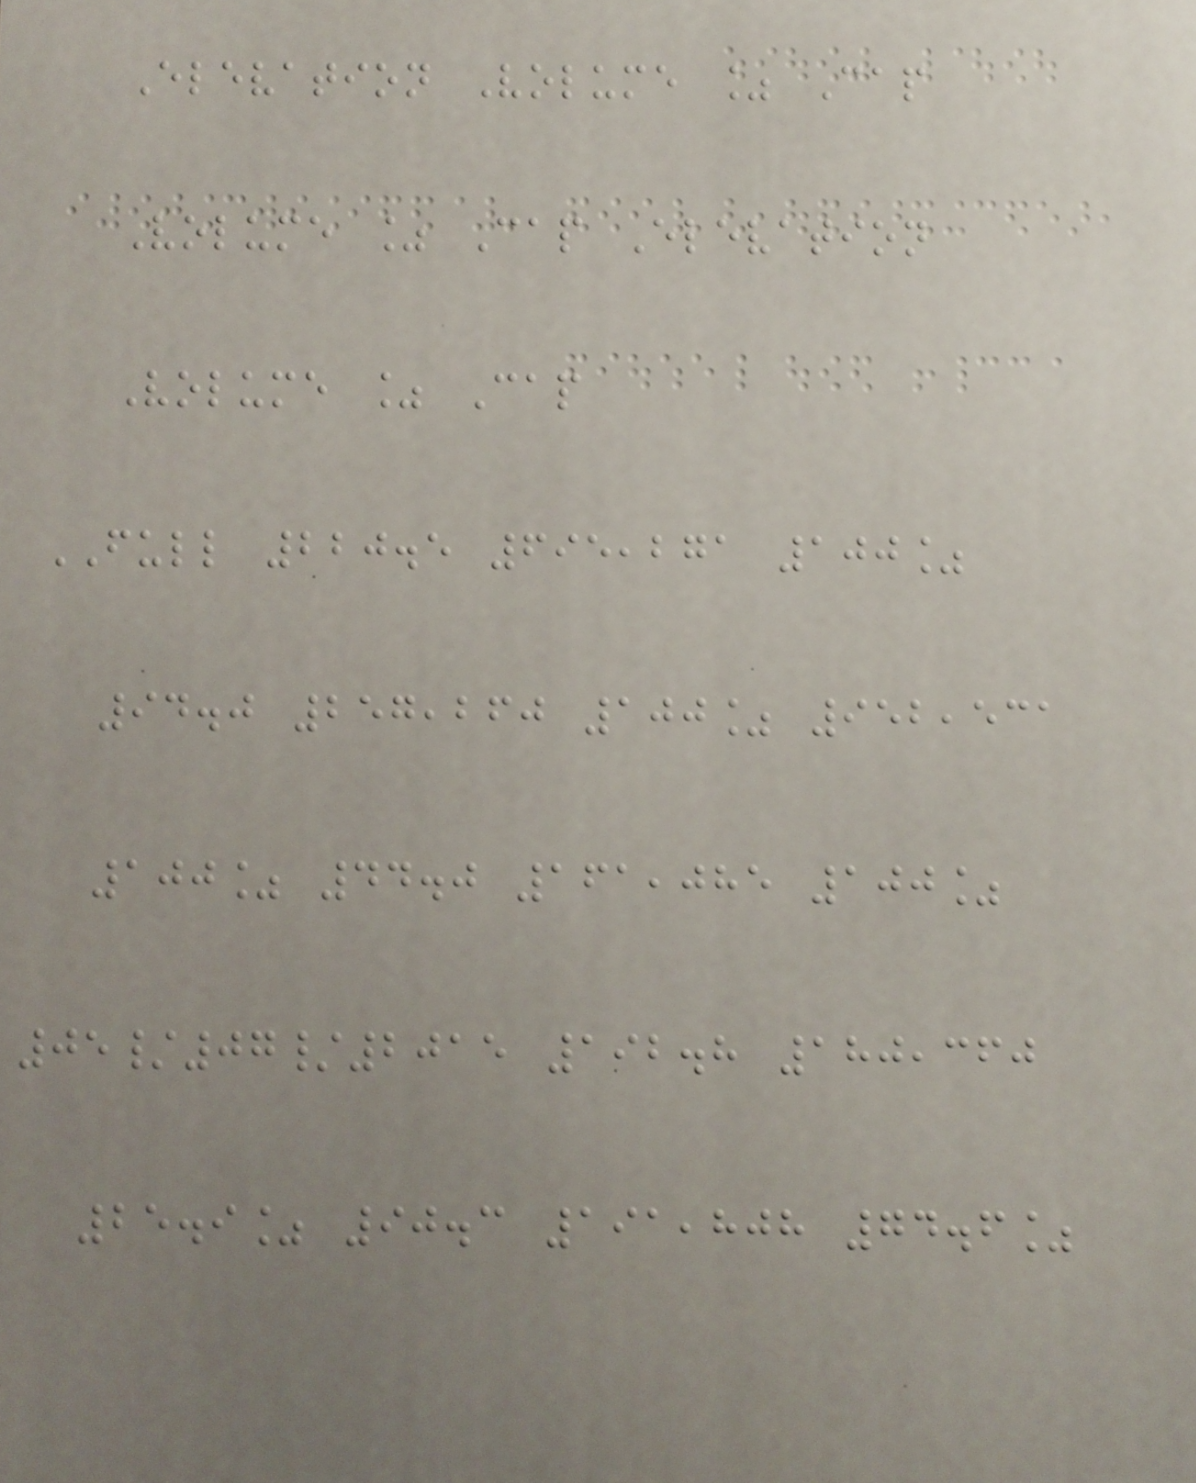Elevation Volume % Cap
Volume % Cap Elevation
Volume % Cap
FULL 220.5 695,271 100%
94.0 257,260 100% 952,531
100% 44.0 161,085 100%
05/07/2015 192.8 180,360
25.9% 90.3 191,808 74.6%
